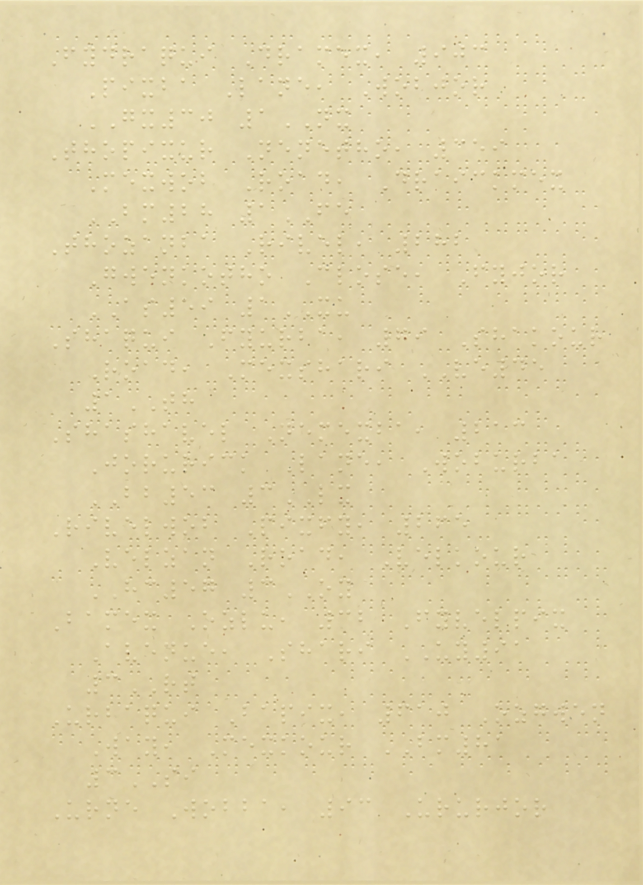Fydraqui Dramex, 903
Pixba Lane, Wobjor
GX30 1NX
Thopixur Nenetho, 359
Mexwob Road, Draickmex
BM28 1FE
Thozanba Rivel, 282
Gwenkotho Close, Fyjor
AS59 1XU
Shaqui Fyurba, 79 Shakour
Road, Mexshari VE45
1TH
Shashavel Nemexba, 213
Jorurick Lane, Woburba
BB53 3LX
Rivelwob Pixfy, 265
Velzan Road, Velkour
HC57 3OY
Bamex Ozlu, 32 Fyvelpix
Avenue, Shari UY91
3RT
Urbaqui Bapix, 610 Ozgwen
Way, Mexkour BM81
3SI
Urne Wobba, 93 Ururjor
